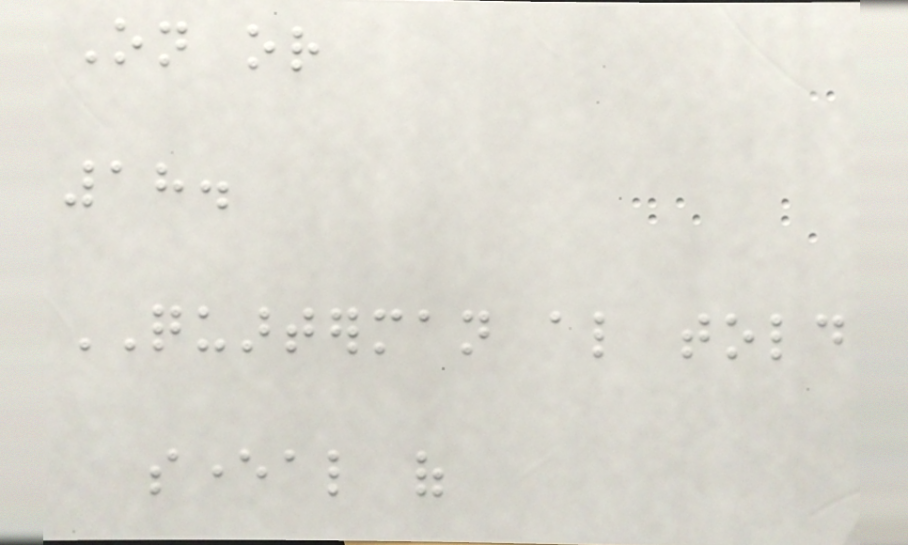On or
18.
QUARTERMAN also told
several of
